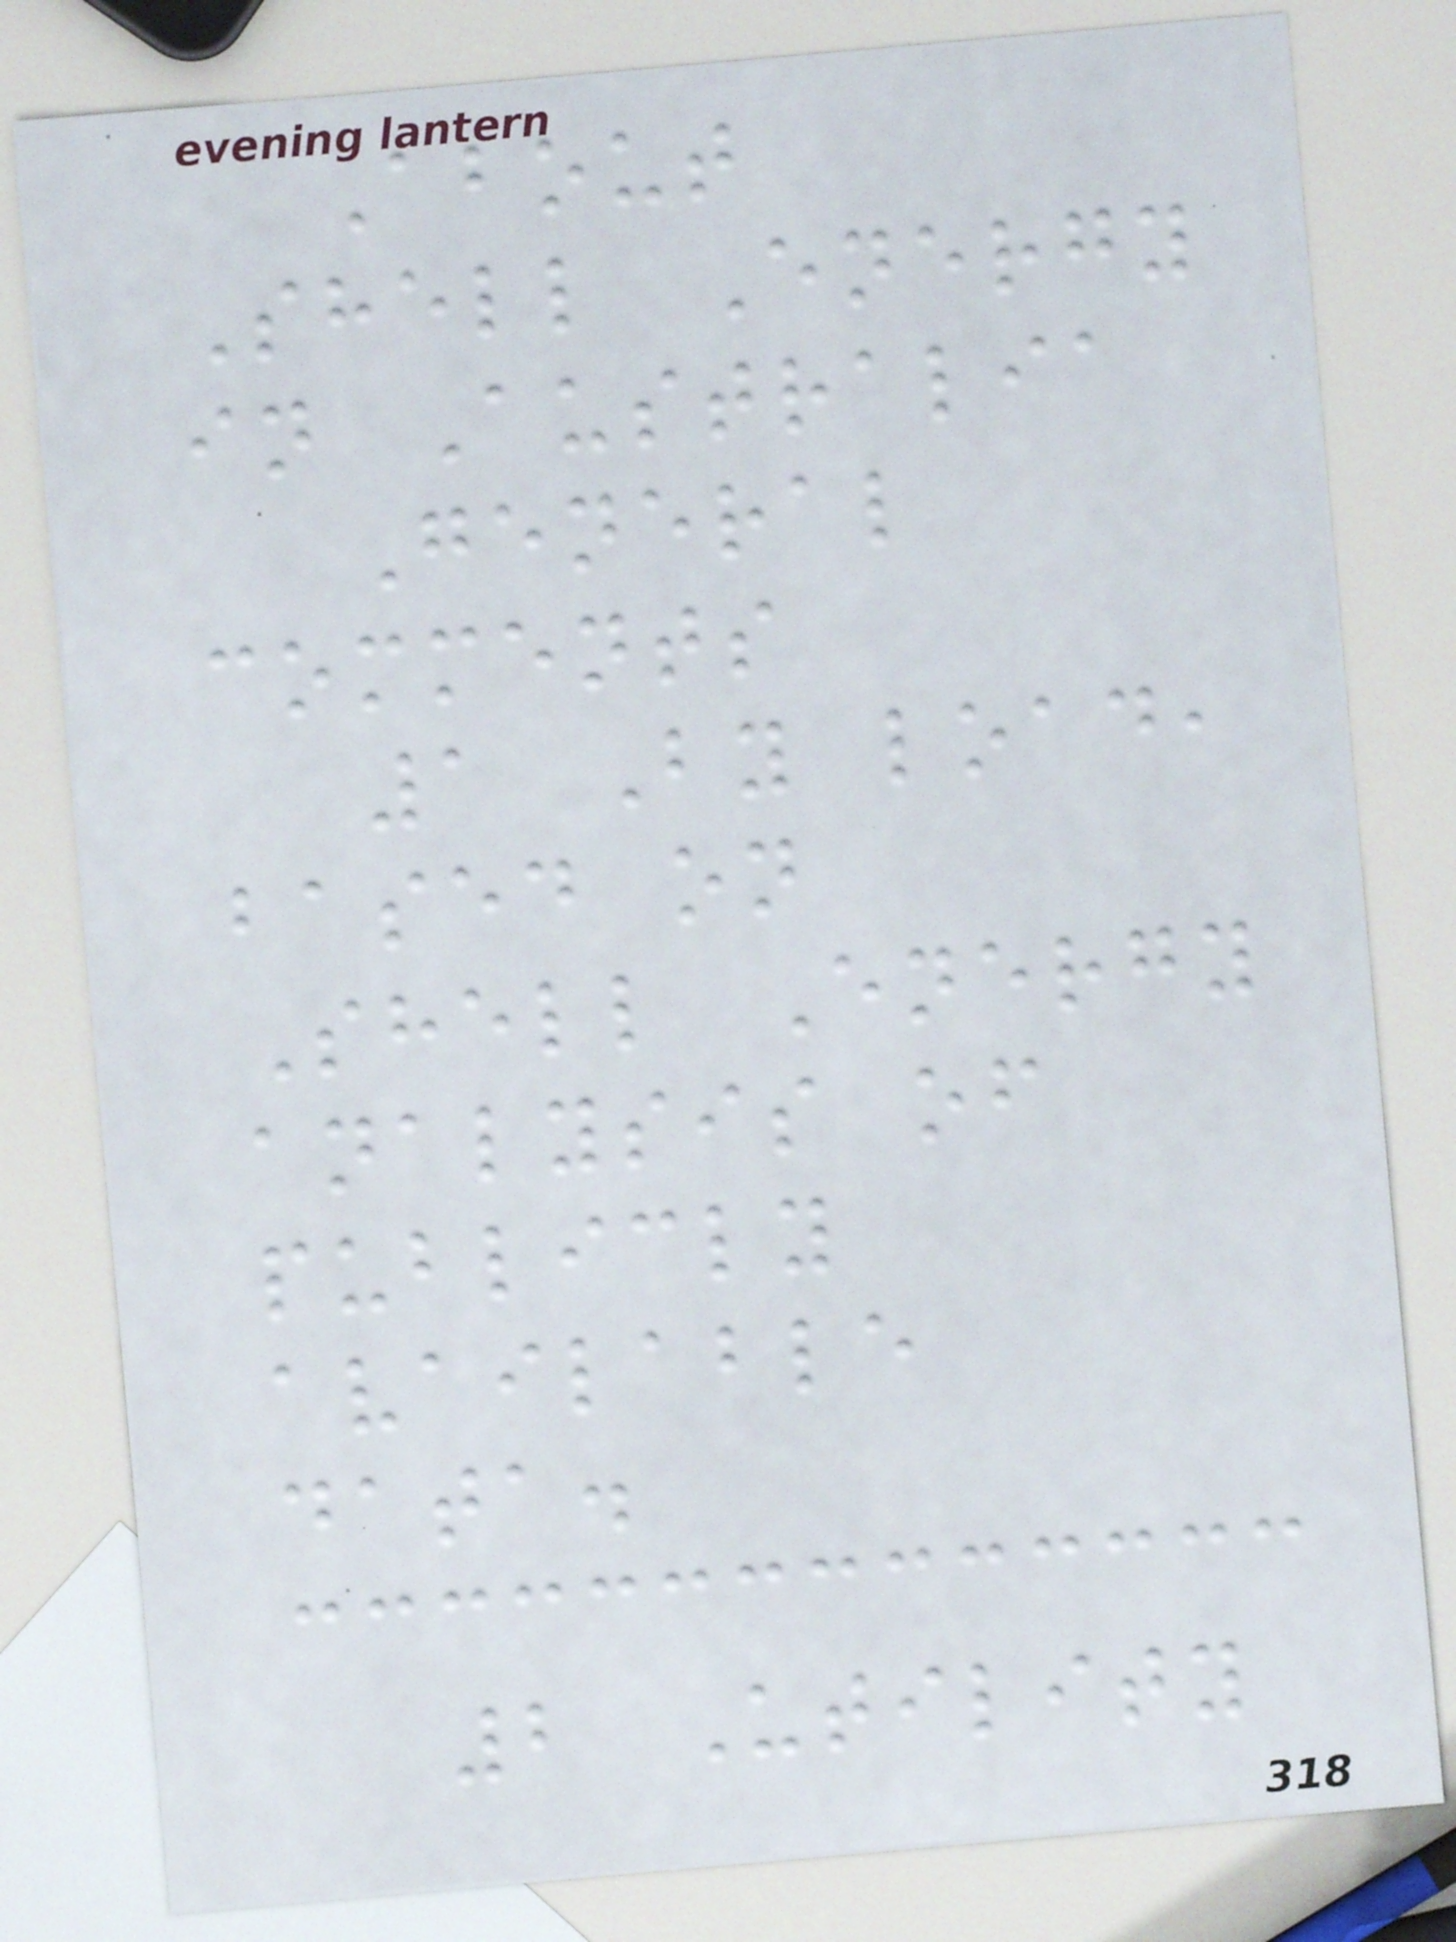About
Shell Energy
in Australia
General
comments
1 By load,
based on
Shell Energy
analysis of
publicly
available
data.
2 Utility
